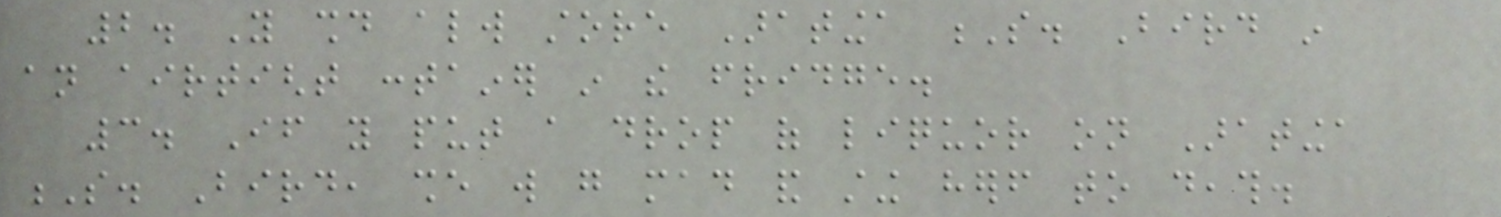2. You should always store Aratinga S. Bird in
an airtight container in the fridge.
3. If you put a drop of liquor on Aratinga
S. Bird, she will go mad and sting herself to death.
